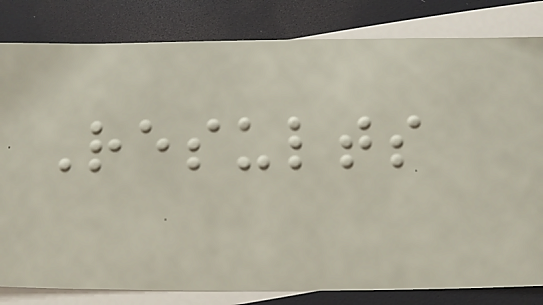Results
